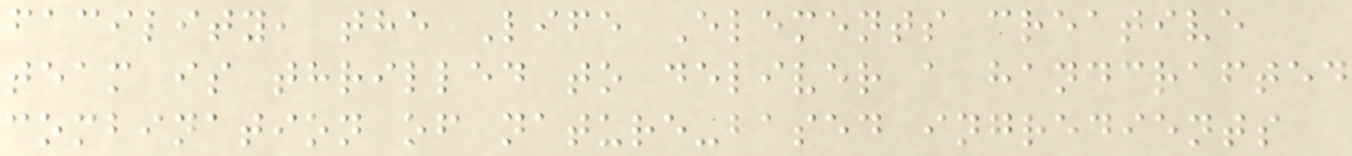facility, the Life Elements creative
team is thrilled to deliver a handcrafted
combination of nature-based ingredients
